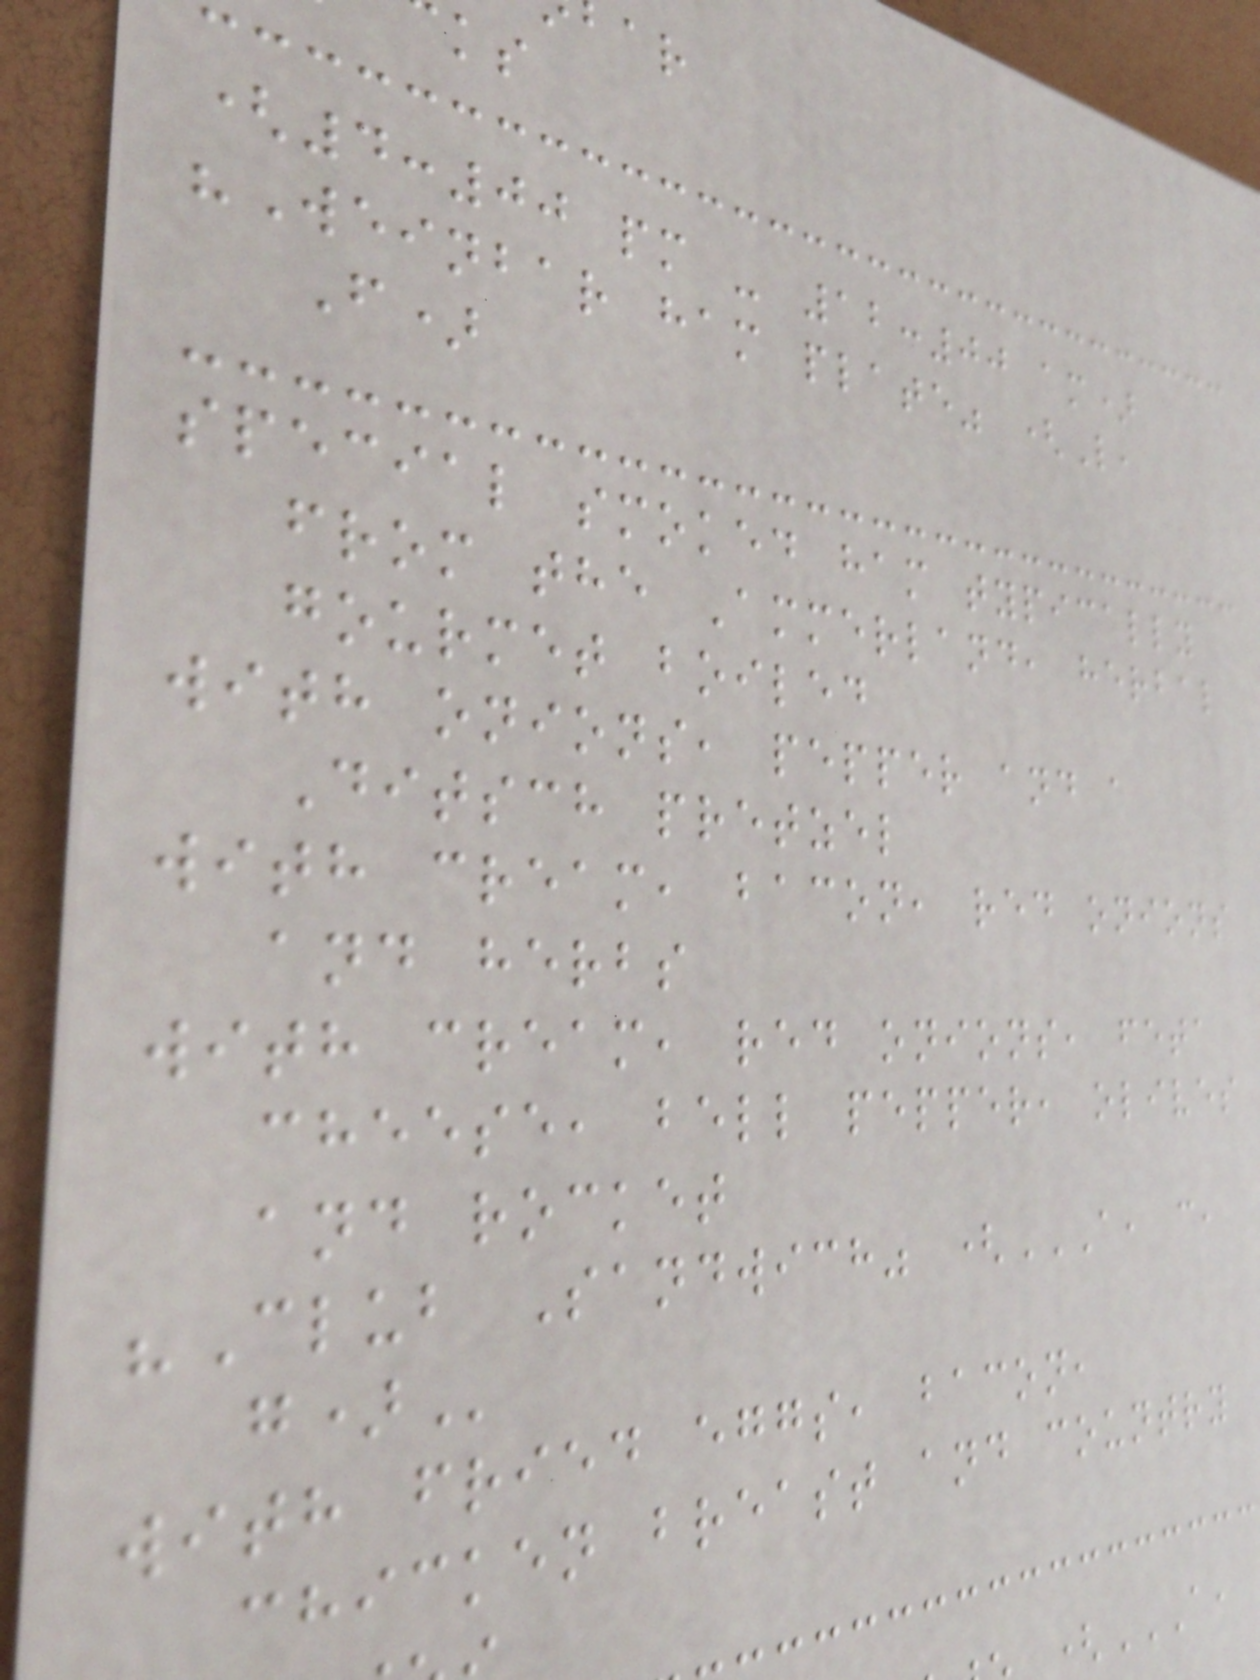(4:00 pm - 12:00 am)
"Weinbar ham plate" (L,
F)
special smoked ham typically
from the Ammerland, herbal
gourmet boiled
with onions, pepper and a
Ditsch pretzel
with cream, bacon, red onions
and herbs
with cream, red onions, feta
cheese, bell pepper, olives
and rocket
"Club Sandwich" (A, C,
with fried eggs, bacon,
chicken breast and country
